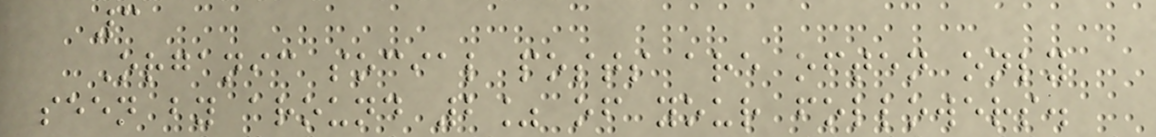3
Organic social posts are often only
seen by around 2% of your followers.
